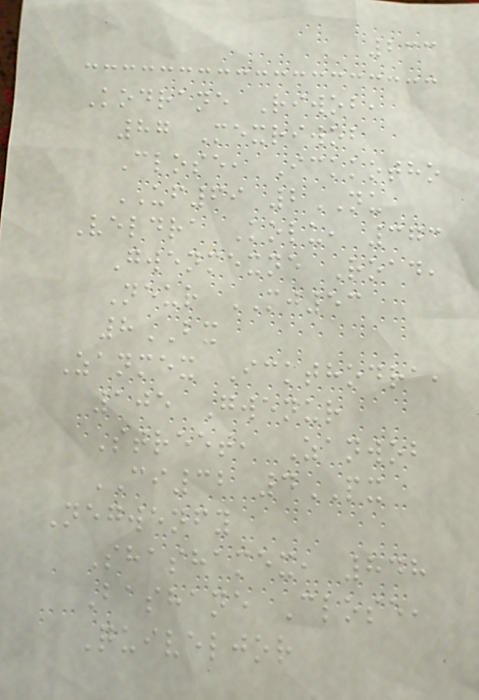233
Kodrane Riwob,
87 Mexriwob
Close, Ickkotho
UF69 2NU
Veldra Kolu, 373
Gwenmexne Road,
Neur MJ53
8BX
Zanmex Ickthodra,
105 Gwenur
Street, Zanwob
CI32 4PX
Negwenfy
Shashamex, 848
Bashane Close,
Quiveljor
